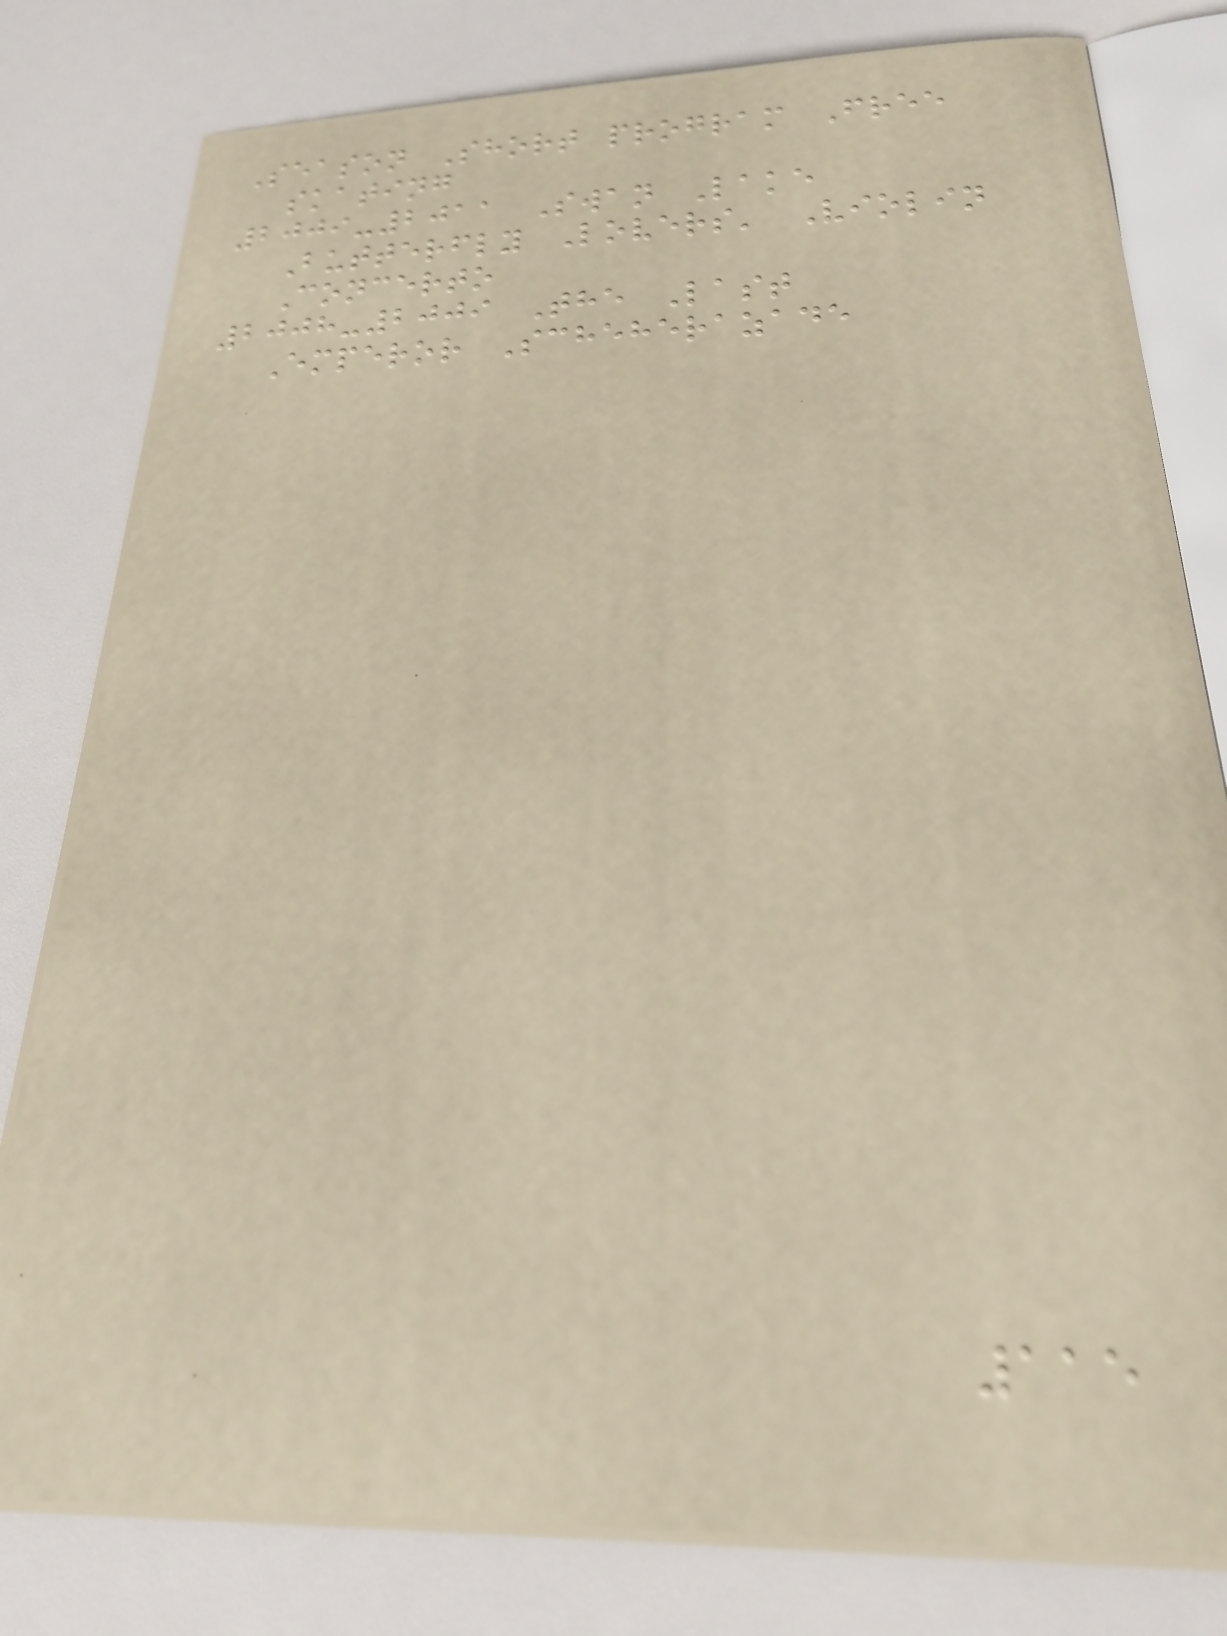Season Short program Free
skating
2009-2011 Swan Lake
Butterfly Lovers' Violin
Concerto
2008-2009 The Last
Emperor Scheherazade
115
